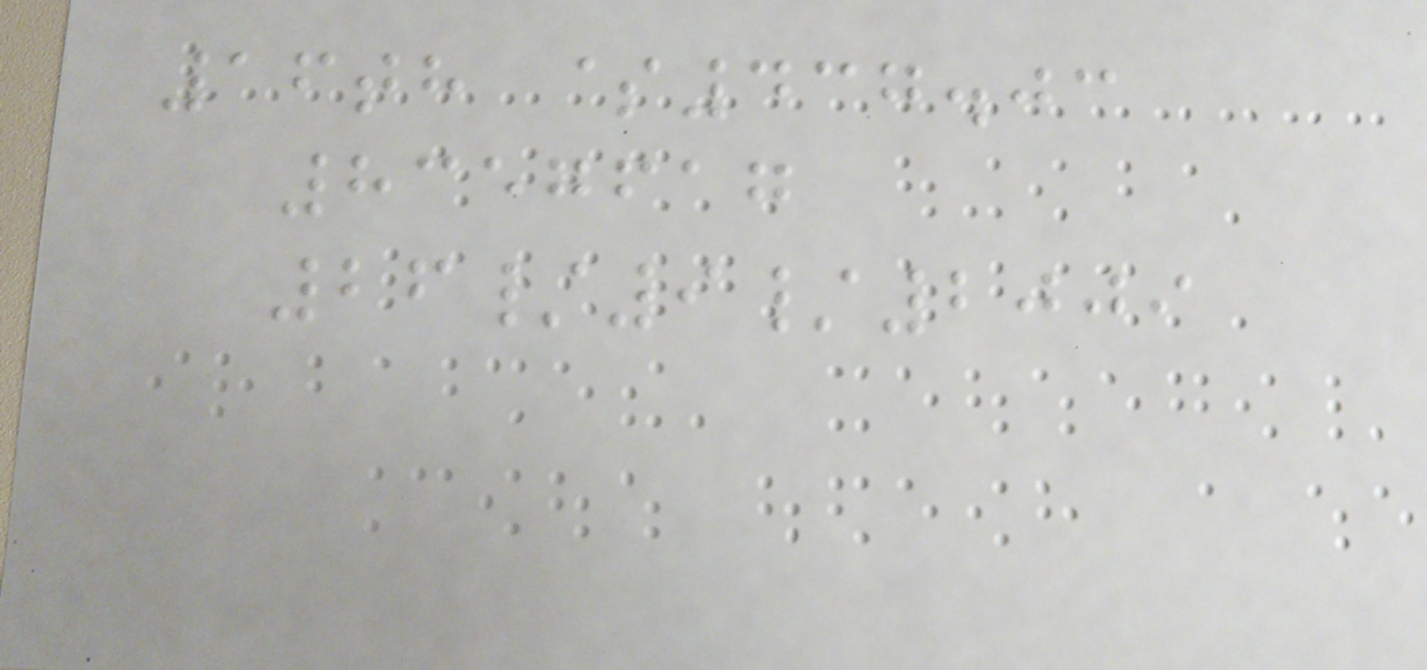16th $437.03
8357617
26/9/2009
